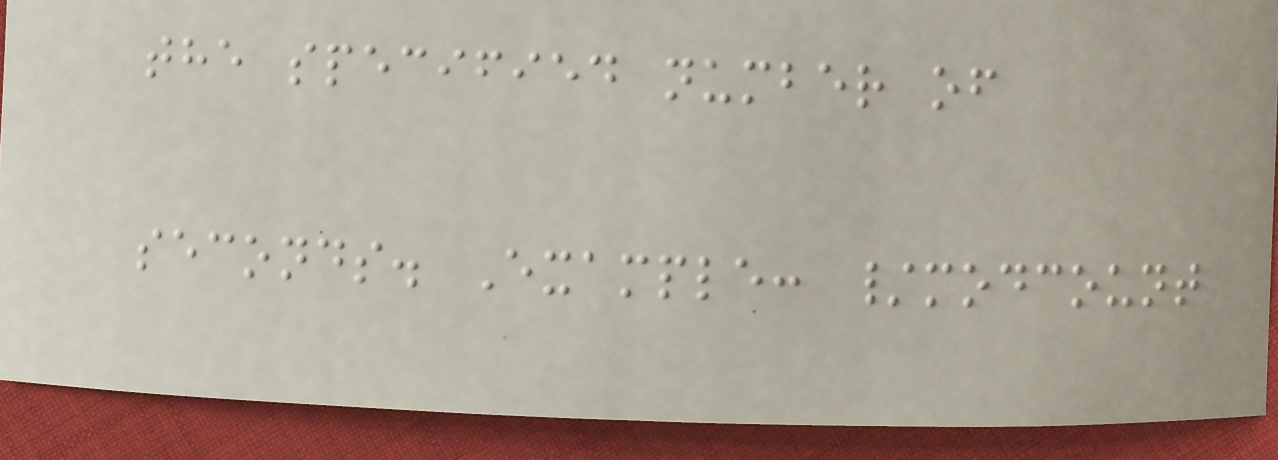the specified number of
seconds. Example: /modcount
